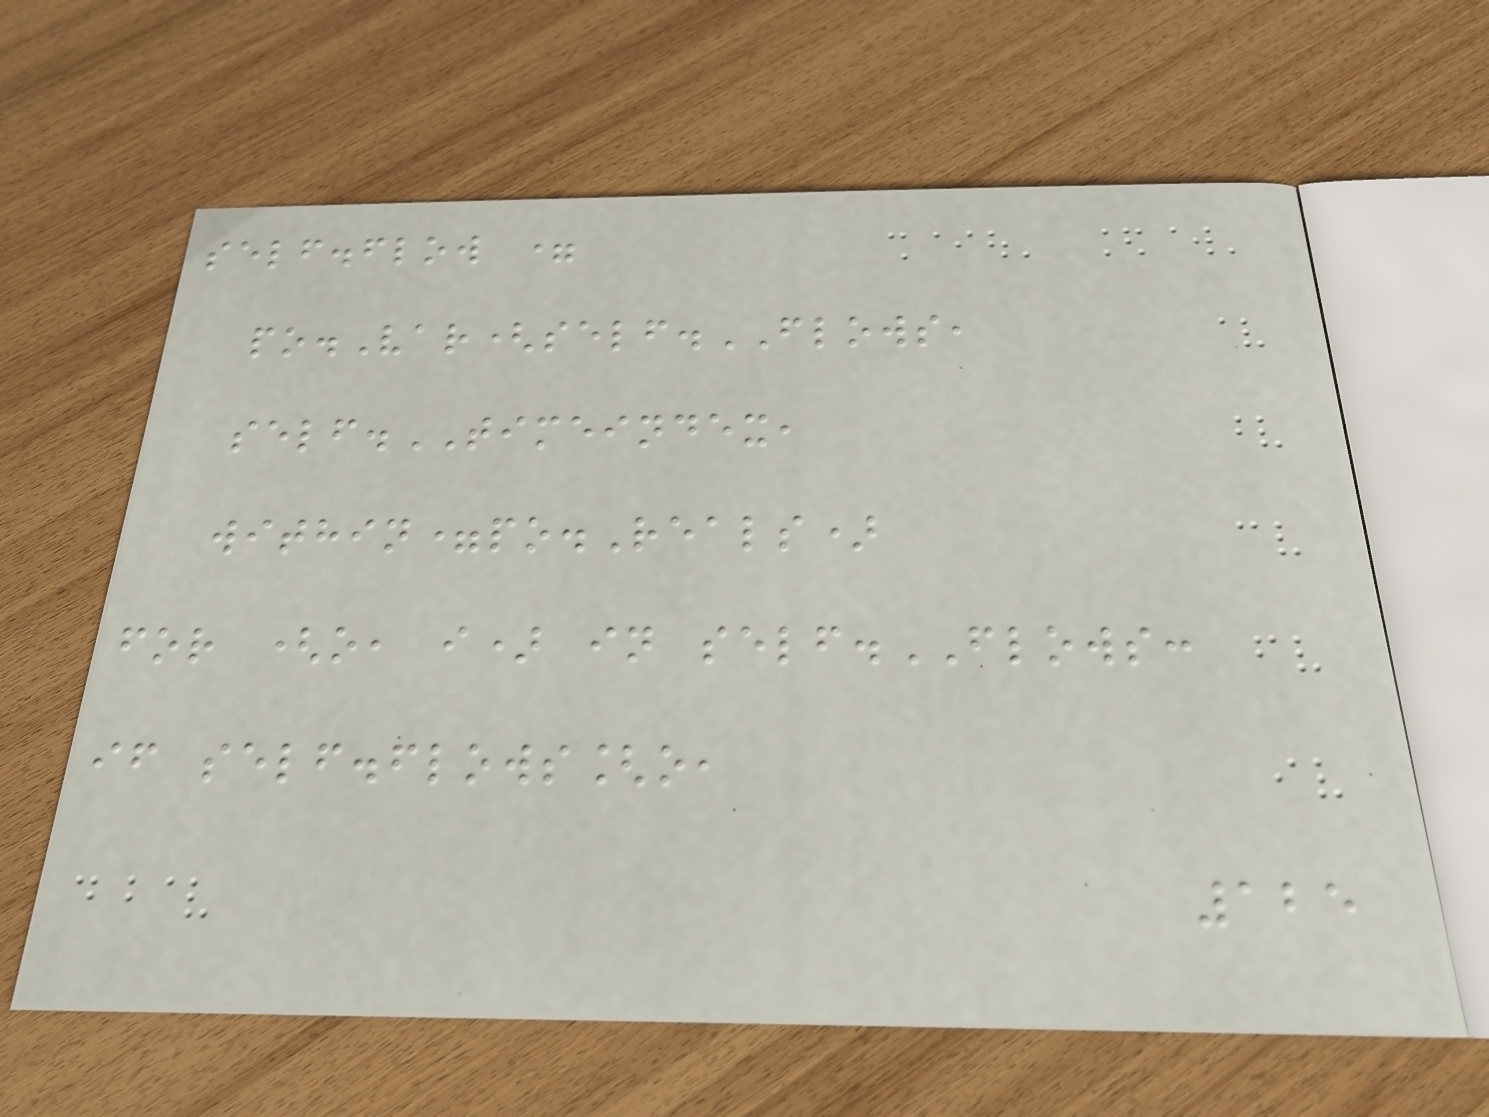self.flow =
po.Var(self.FLOWS,
self.TIMEINDEX,
within=po.Reals)
for (o, i) in self.FLOWS:
if self.flows[o,
125
